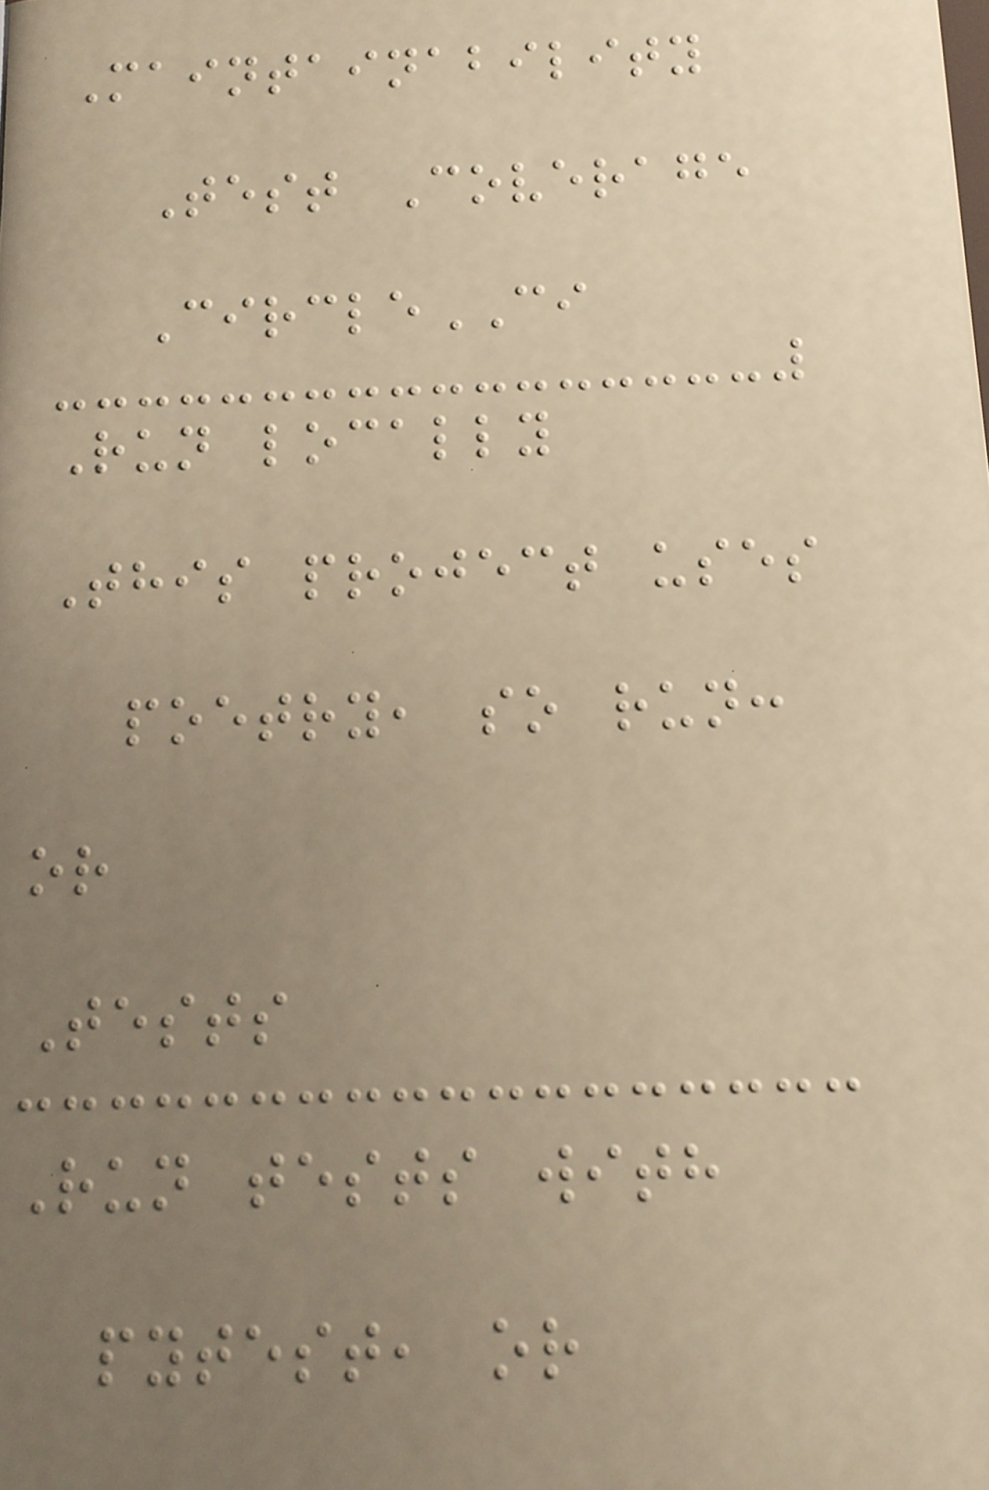Maintainability
Test Coverage
CircleCI
Run locally
This project uses
poetry, so run:
or
Tests
Run tests with
pytest, or
